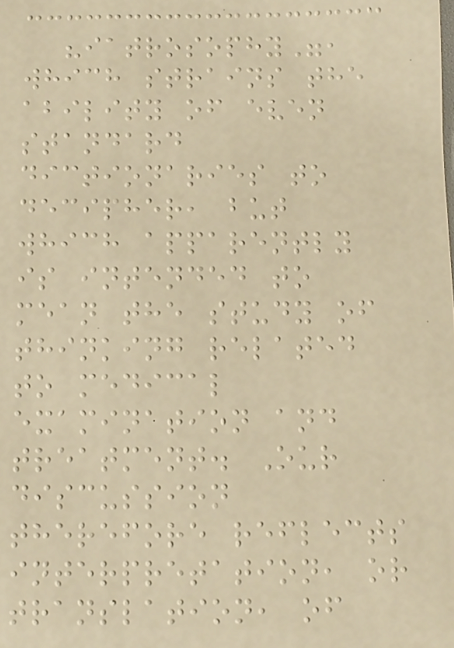"iatrosophy",
which strains the
ability of even
standard
dictionaries to
decipher, but
which apparently
is intended to
mean the study of
thinking related
to medical
examination and
treatment. Our
discussion
therefore reflects
interpretation, or
translation, of
